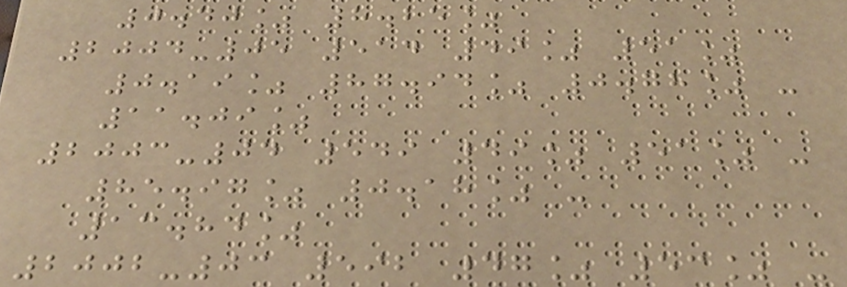0.40% 8.25%
2004-05 514 49% 51%
0.19% 87.94% 0.78% -
11.09%
2003-04 549 49% 51% -
85.97% 0.18% -
13.84%
2002-03 592 47% 53% -
